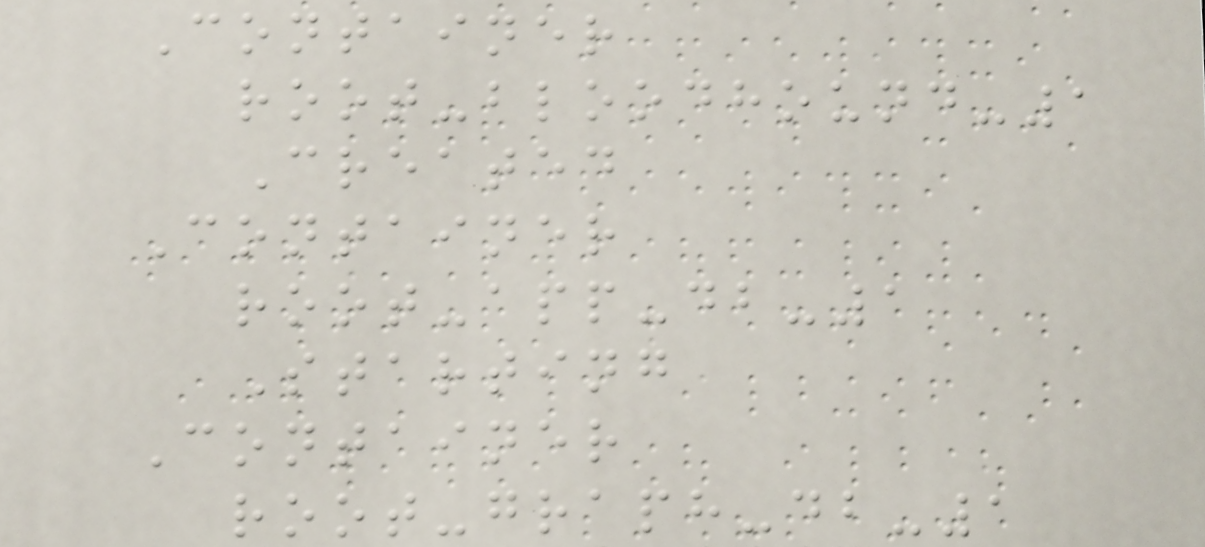Container
root-bloodhound-1
Created
Container
root-app-db-1
Starting
Container
root-graph-db-1
